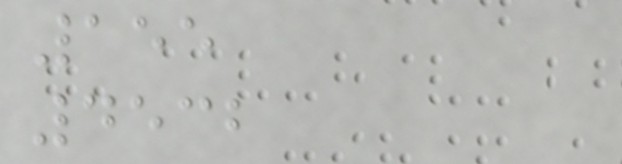155
4532
